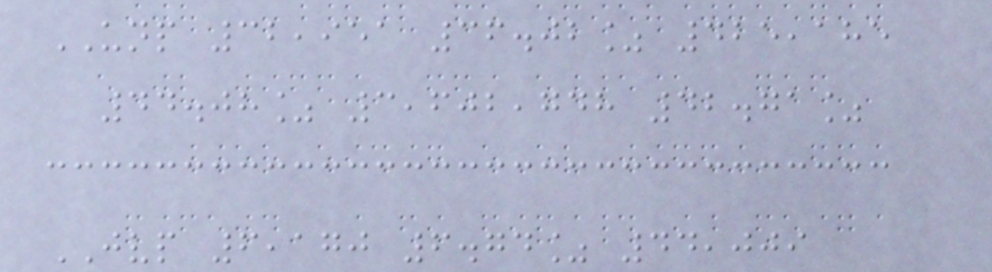UNP 32,951 36.02% 425,185
44.08% 3,602,748 42.71%
JVP 6,170 6.74% 44,009
